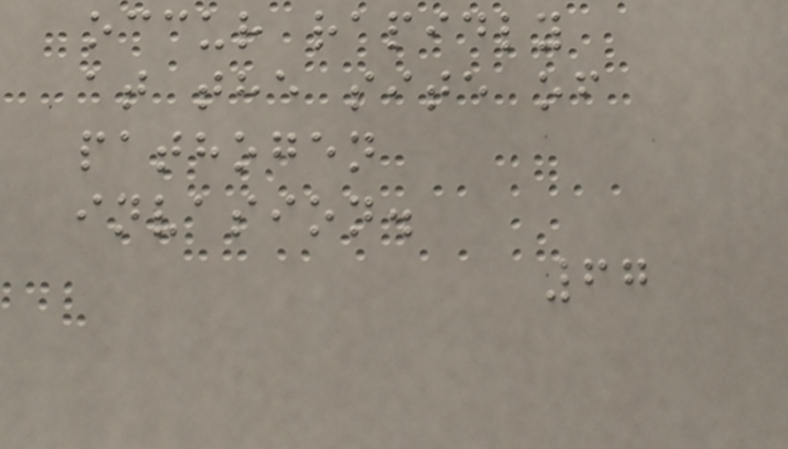occur rapidly
at the site of
pathogen
invasion.
67
